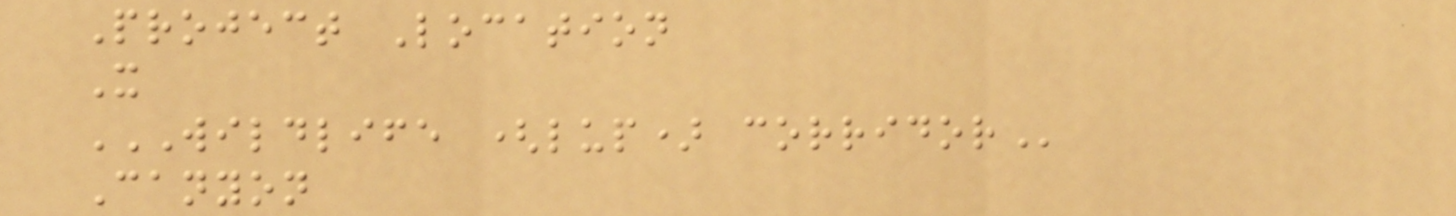Project Location
X
WILDLIFE (LUP) CORRIDOR
Canyon
